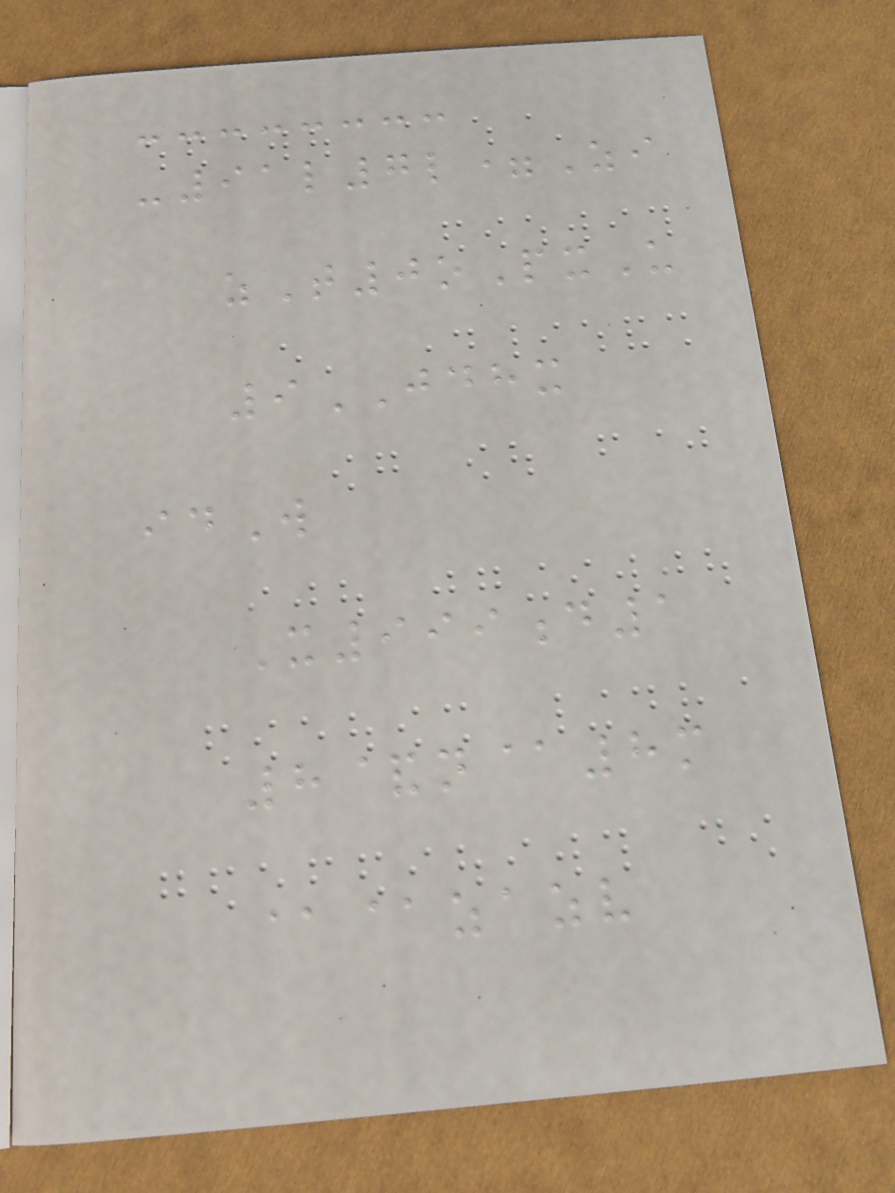-91l7l=Zi
zT0oPxU
9JDHX
idW
X999d1
8&n@8m
@@zazv
